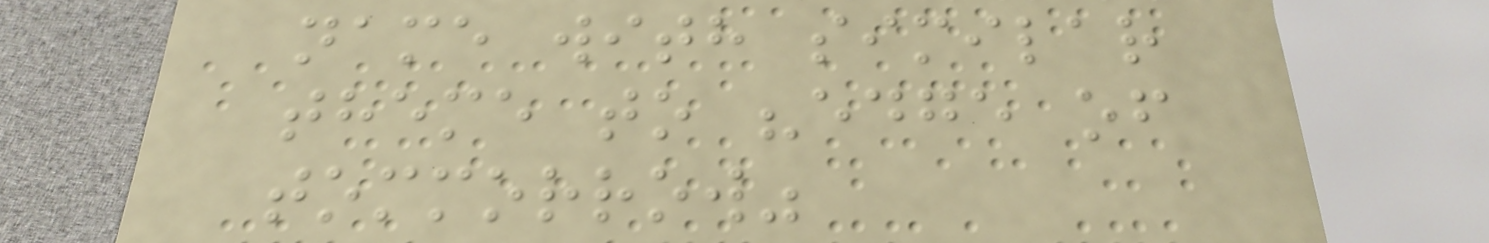name with similar
theme to "edge of
tommorrow"
